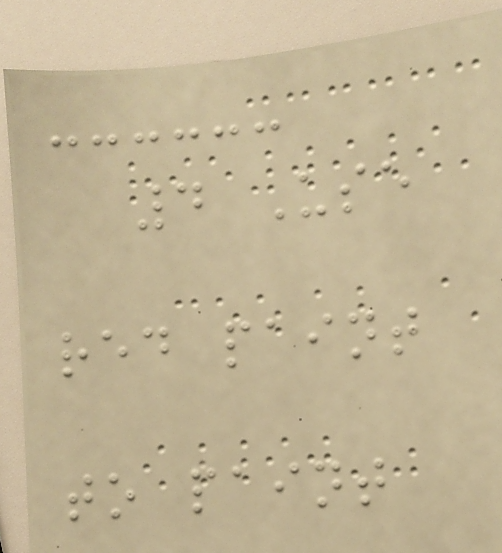4 Use
red paint
to paint
